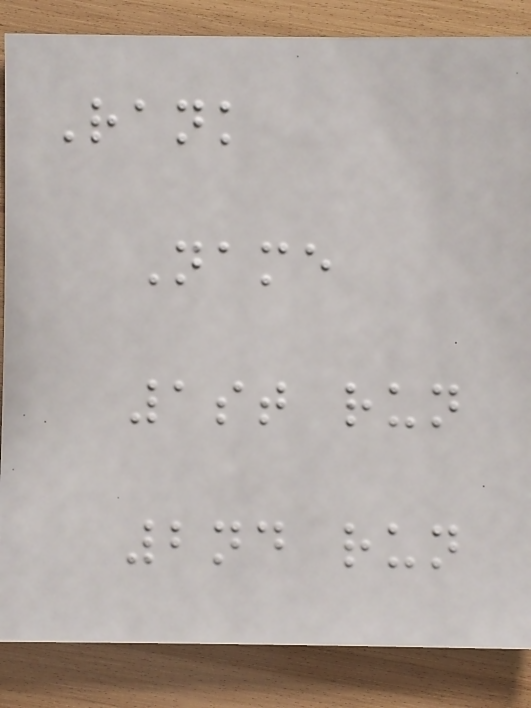Rank
Name
1st run
2nd run
